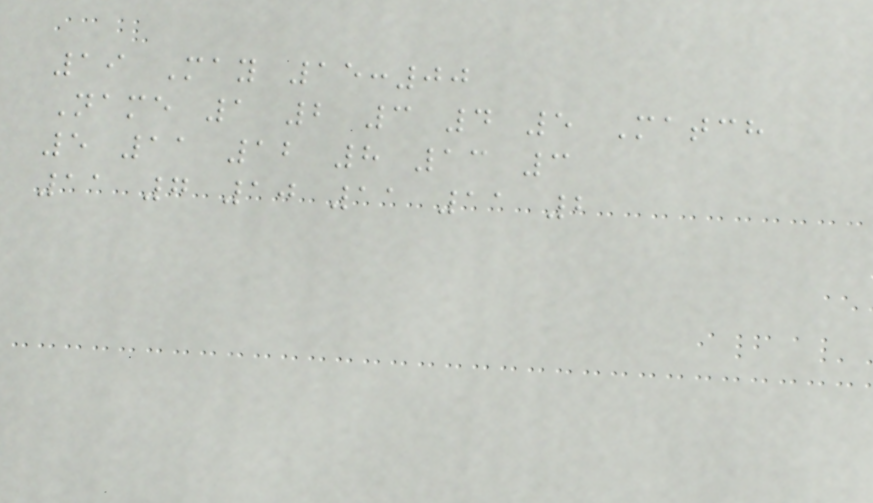19 May 15:00
Name 1 2 3 4 5 Match
5 11 12 8 13 3
11 7 10 11 11 2
